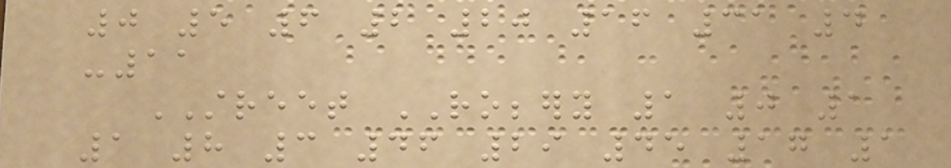0 5 6 2 20 16 31 4
-11
STREET ROBBERY 1 0 1
1 8 3 46 29 45 17 1
